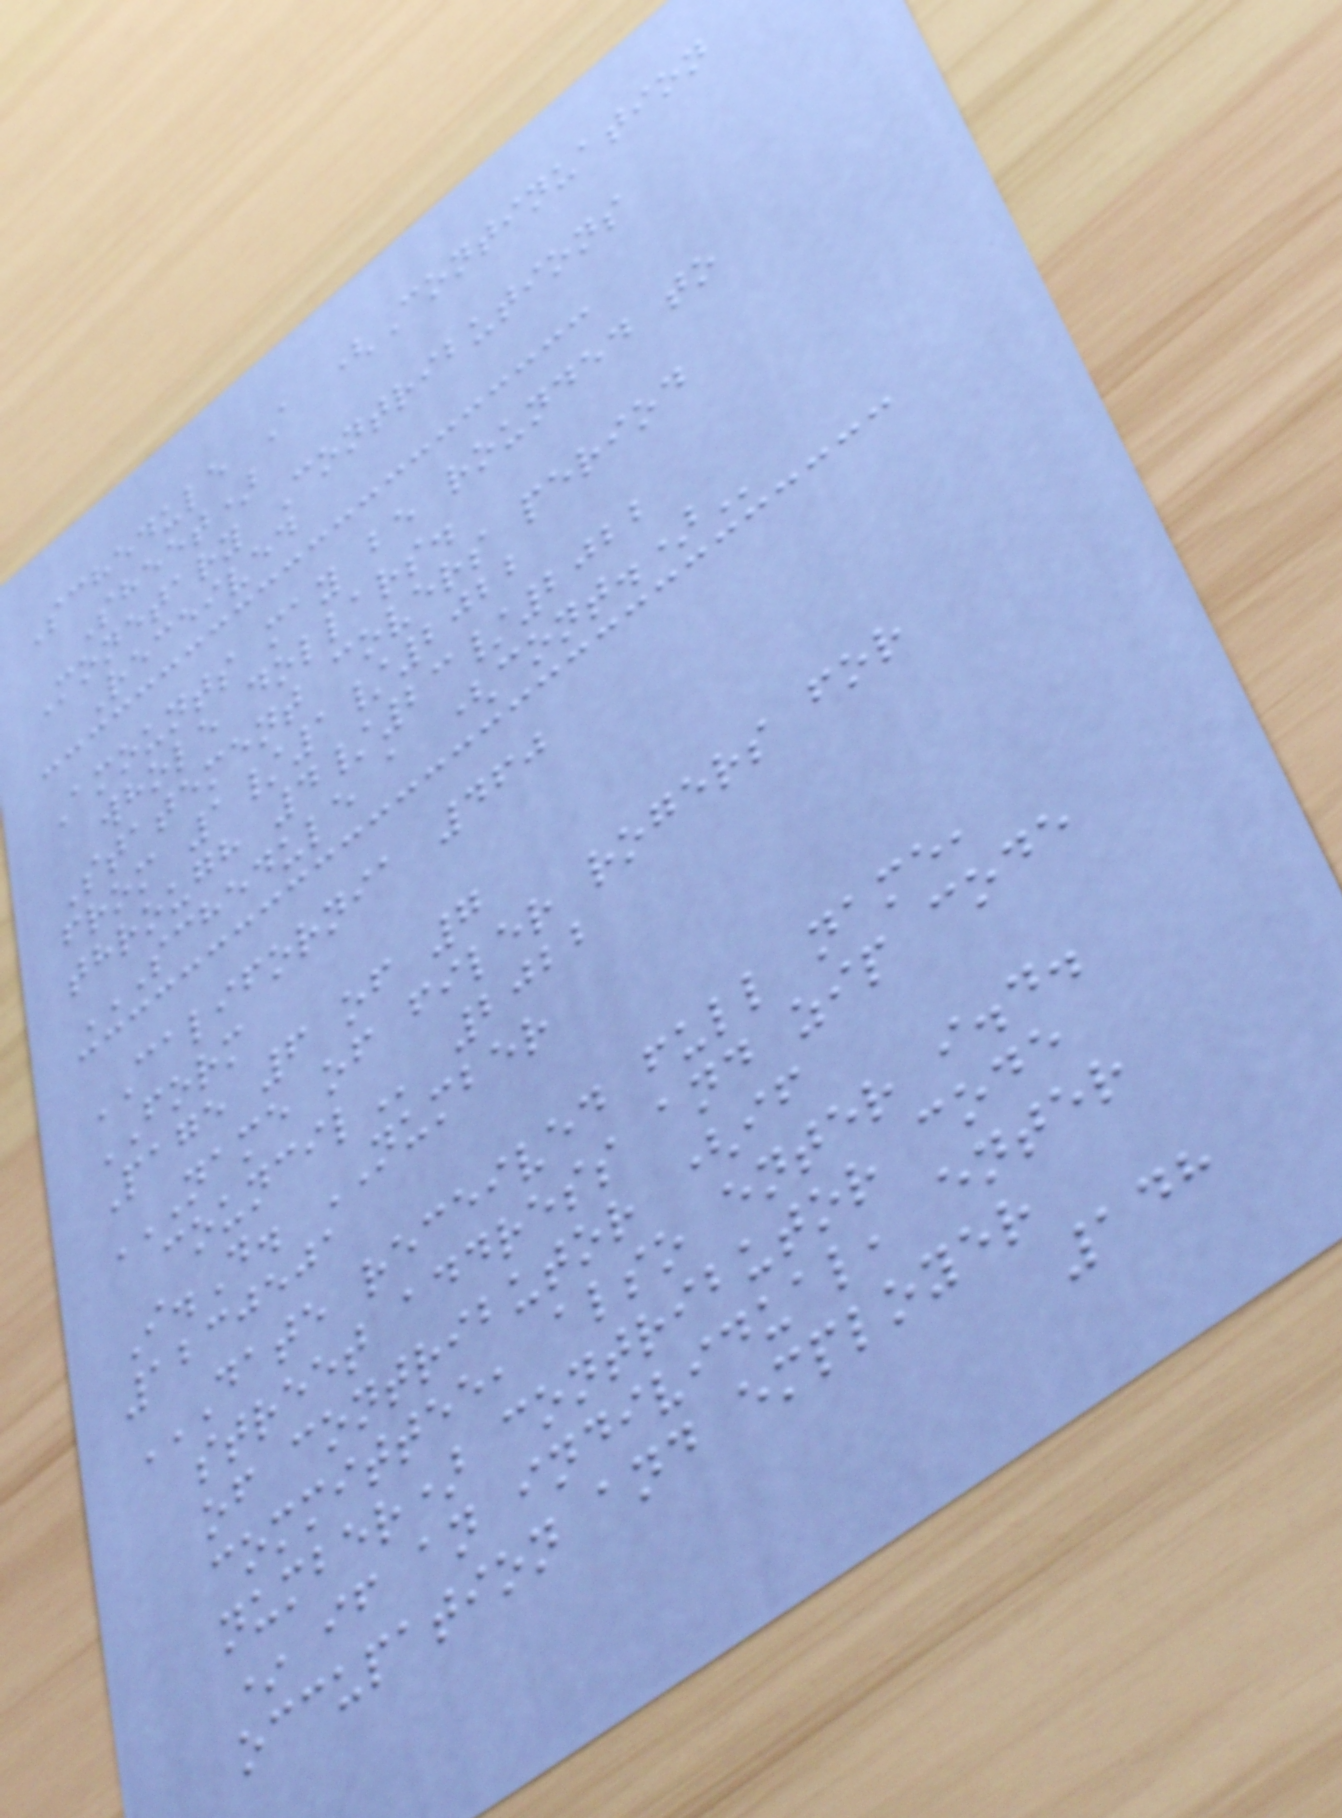Schedule A (Continuation
Sheet)
Monetary Contributions
Received
Amounts may be rounded to
whole dollars.
Statement covers period
from 1/1/2022
through 4/23/2022
SCHEDULE A (CONT.)
CALIFORNIA 460
FORM
Page 6 of 7
NAME OF FILER ROGERS FOR
COUNCIL 2022
I.D. NUMBER
1230501
DATE RECEIVED FULL NAME,
STREET ADDRESS AND ZIP CODE
OF CONTRIBUTOR (IF
COMMITTEE, ALSO ENTER I.D.
NUMBER) CONTRIBUTOR CODE
* IF AN INDIVIDUAL, ENTER
OCCUPATION AND EMPLOYER
148
